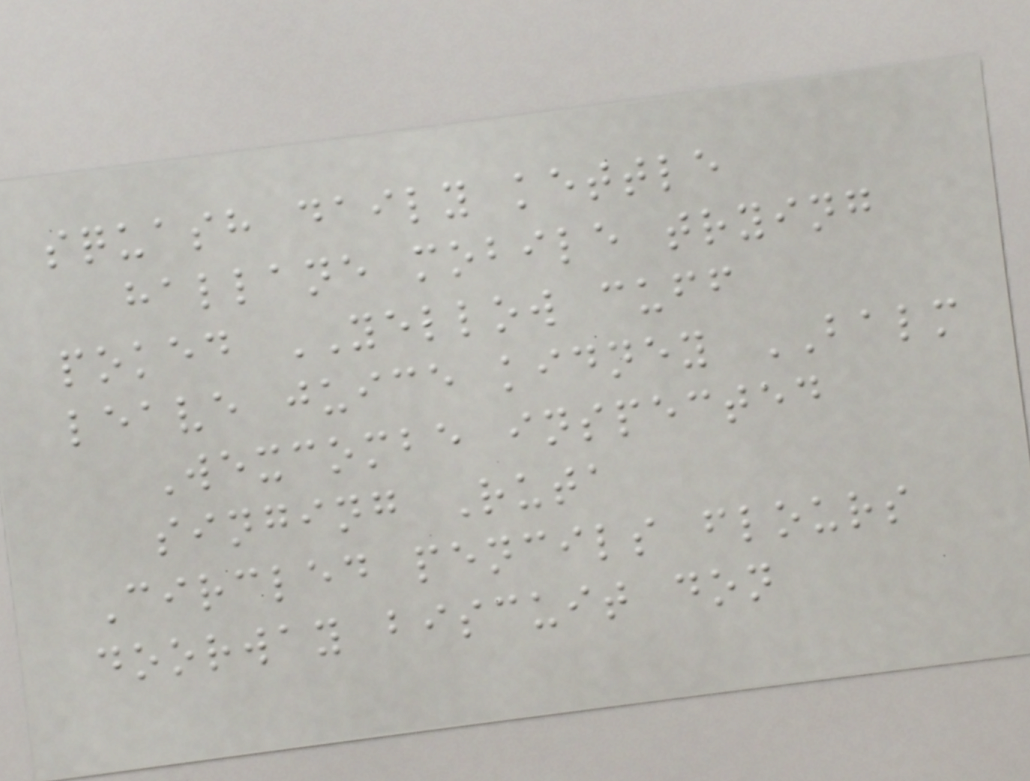squash daily kettle
hallane mobile trying
poked YELLOW cuff
leave juice kidney BALM
Wexcombe inspected
singing Ruta
Circled pencils flours
doorway biscuit don
